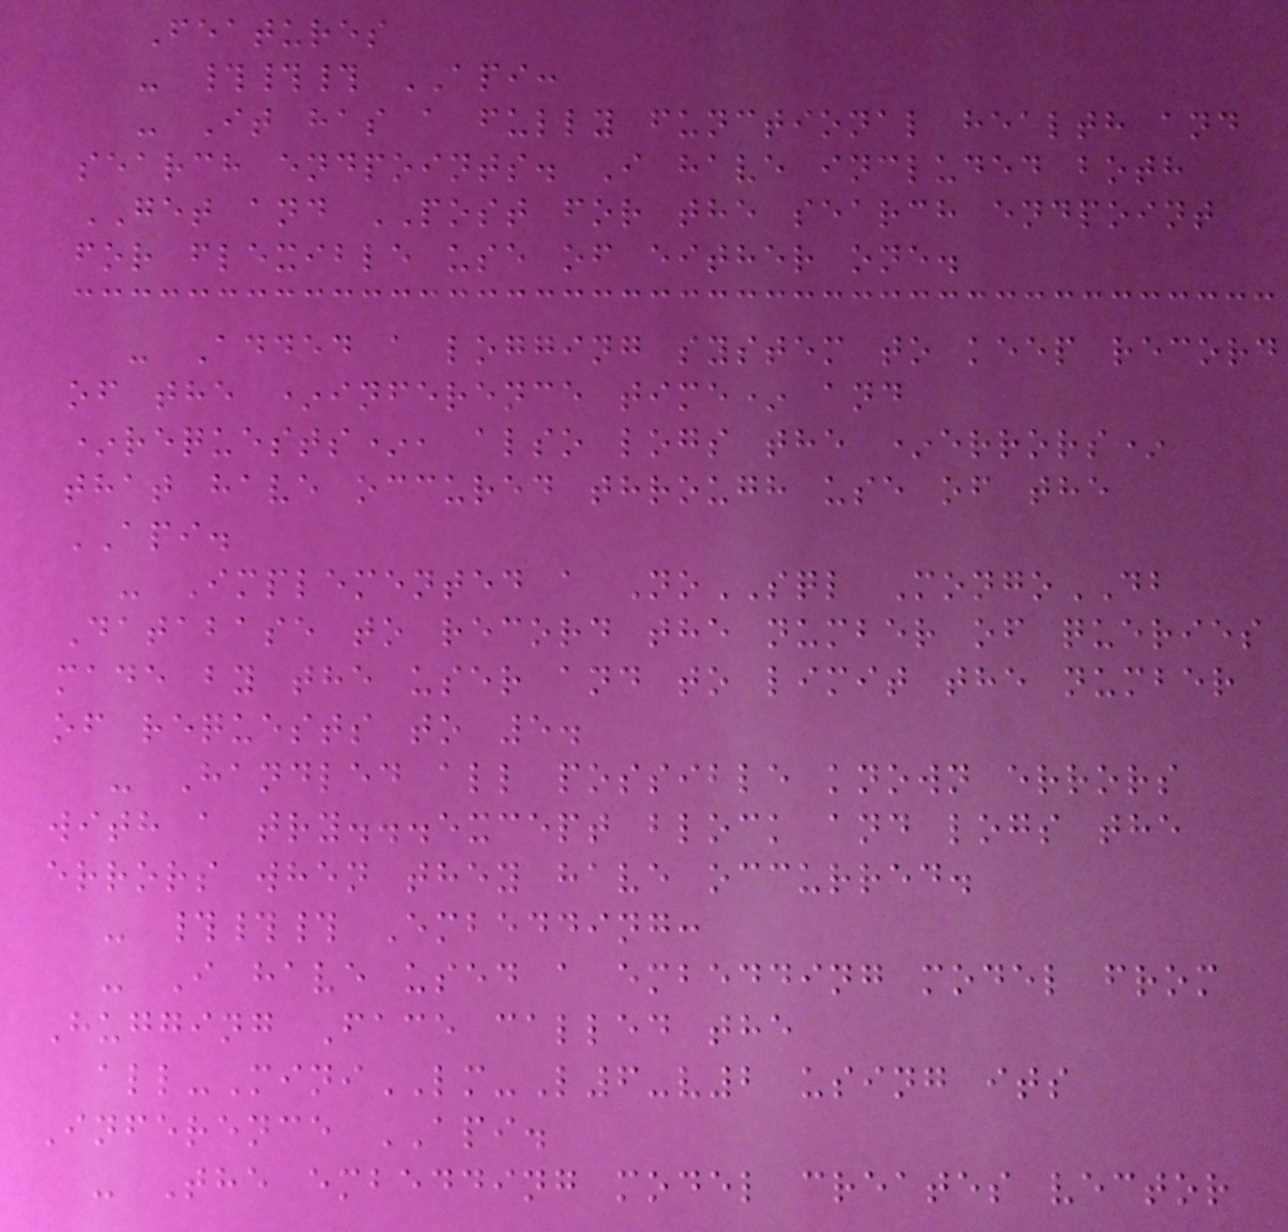Features
- ### API:
- It has a fully functional health and
search endpoints. I have included both
GET and POST for the search endpoint
for flexible use of either one.
- Added a logging system to keep record
of the *inference time* and
*requests*, also logs the *errors*
that have occured through use of the
API.
- Implemented a NoSQL MongoDB
Database to record the number of queries
made by the user and to limit the number
of requests to 5.
- Handled all possible known errors
with a try...except block and logs the
errors when they have occurred.
- ### Embedding:
- I have used a embedding model from
Hugging Face called the
all-MiniLM-L6-v2 using its
Inference API.
- The embedding model creates vector
